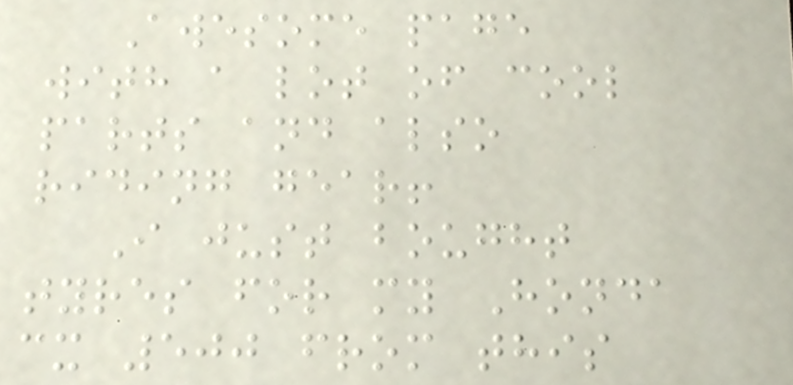Awesome page
with a lot of cool
parts and also
riding gear!
I just bought
tyres for my Honda
cx 500 from this
